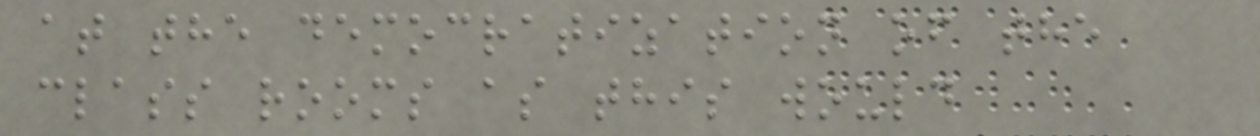at the democratization of the
class rooms as this would
